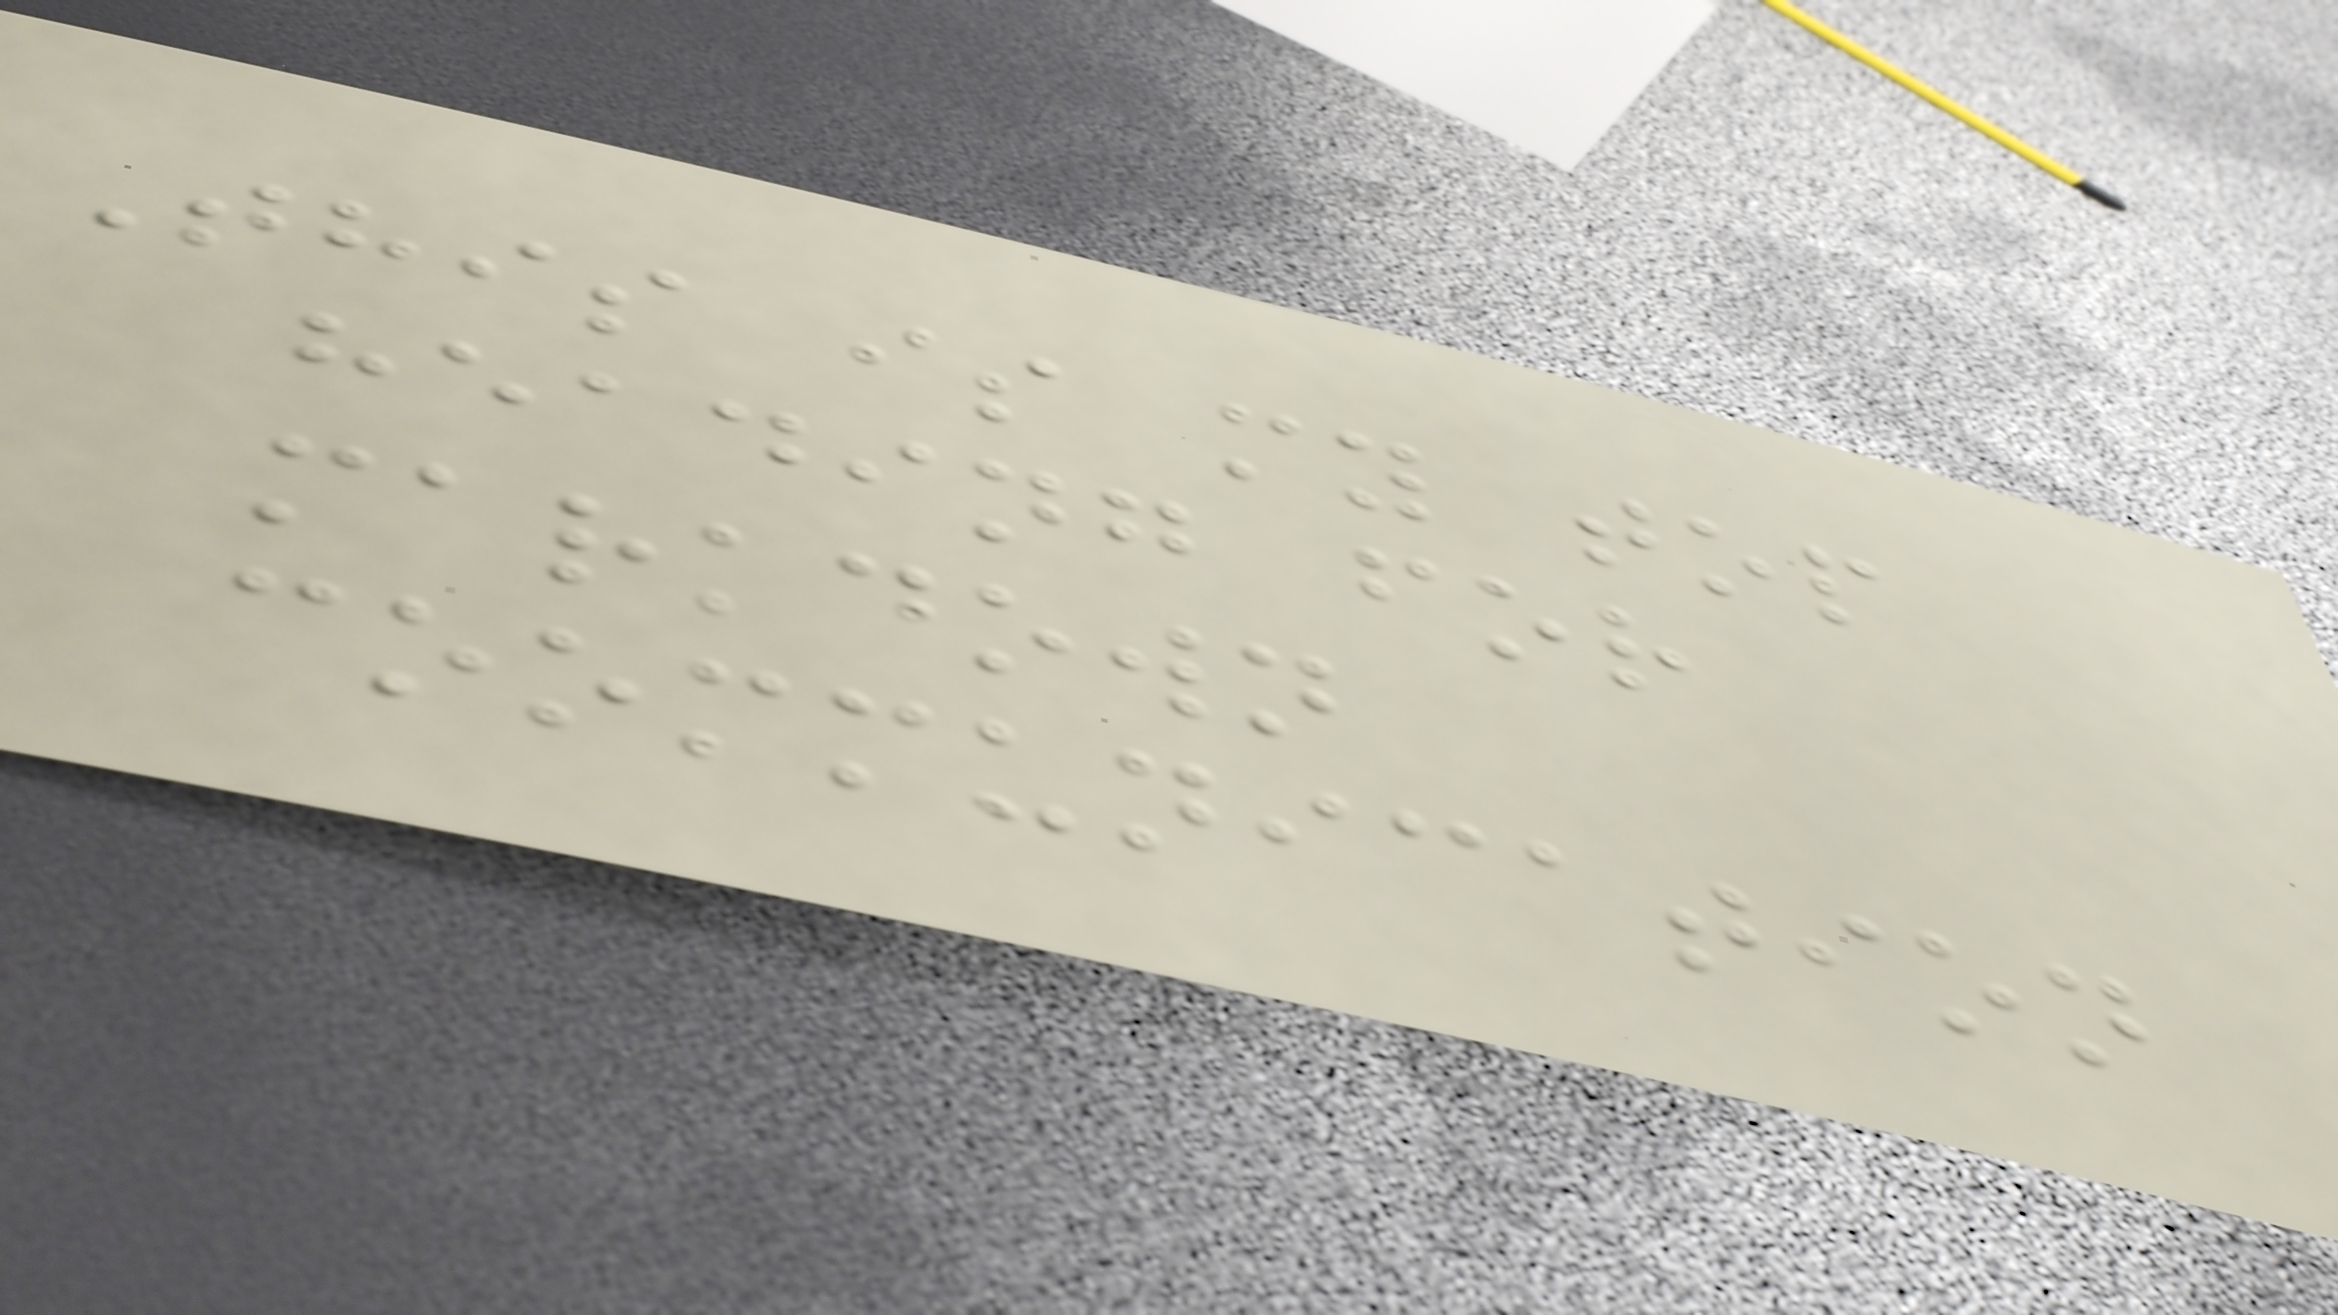This is my top
heading for
markdown
coommunication
